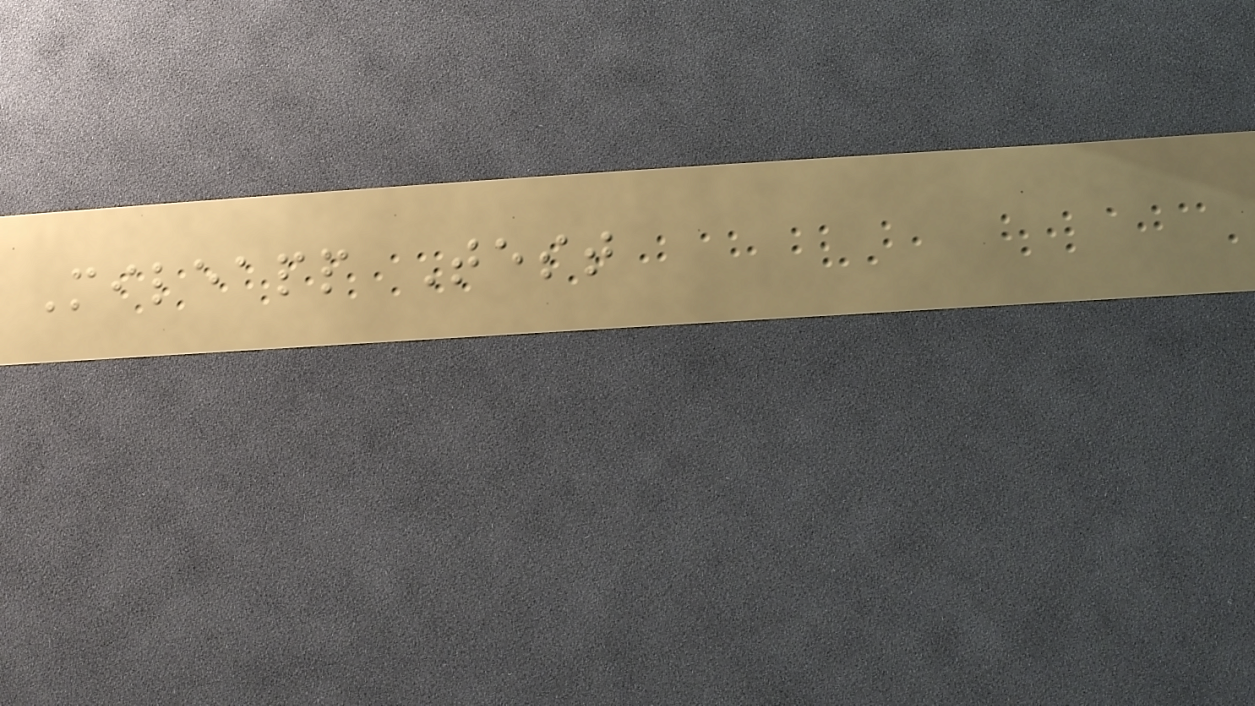Mileapp Test
